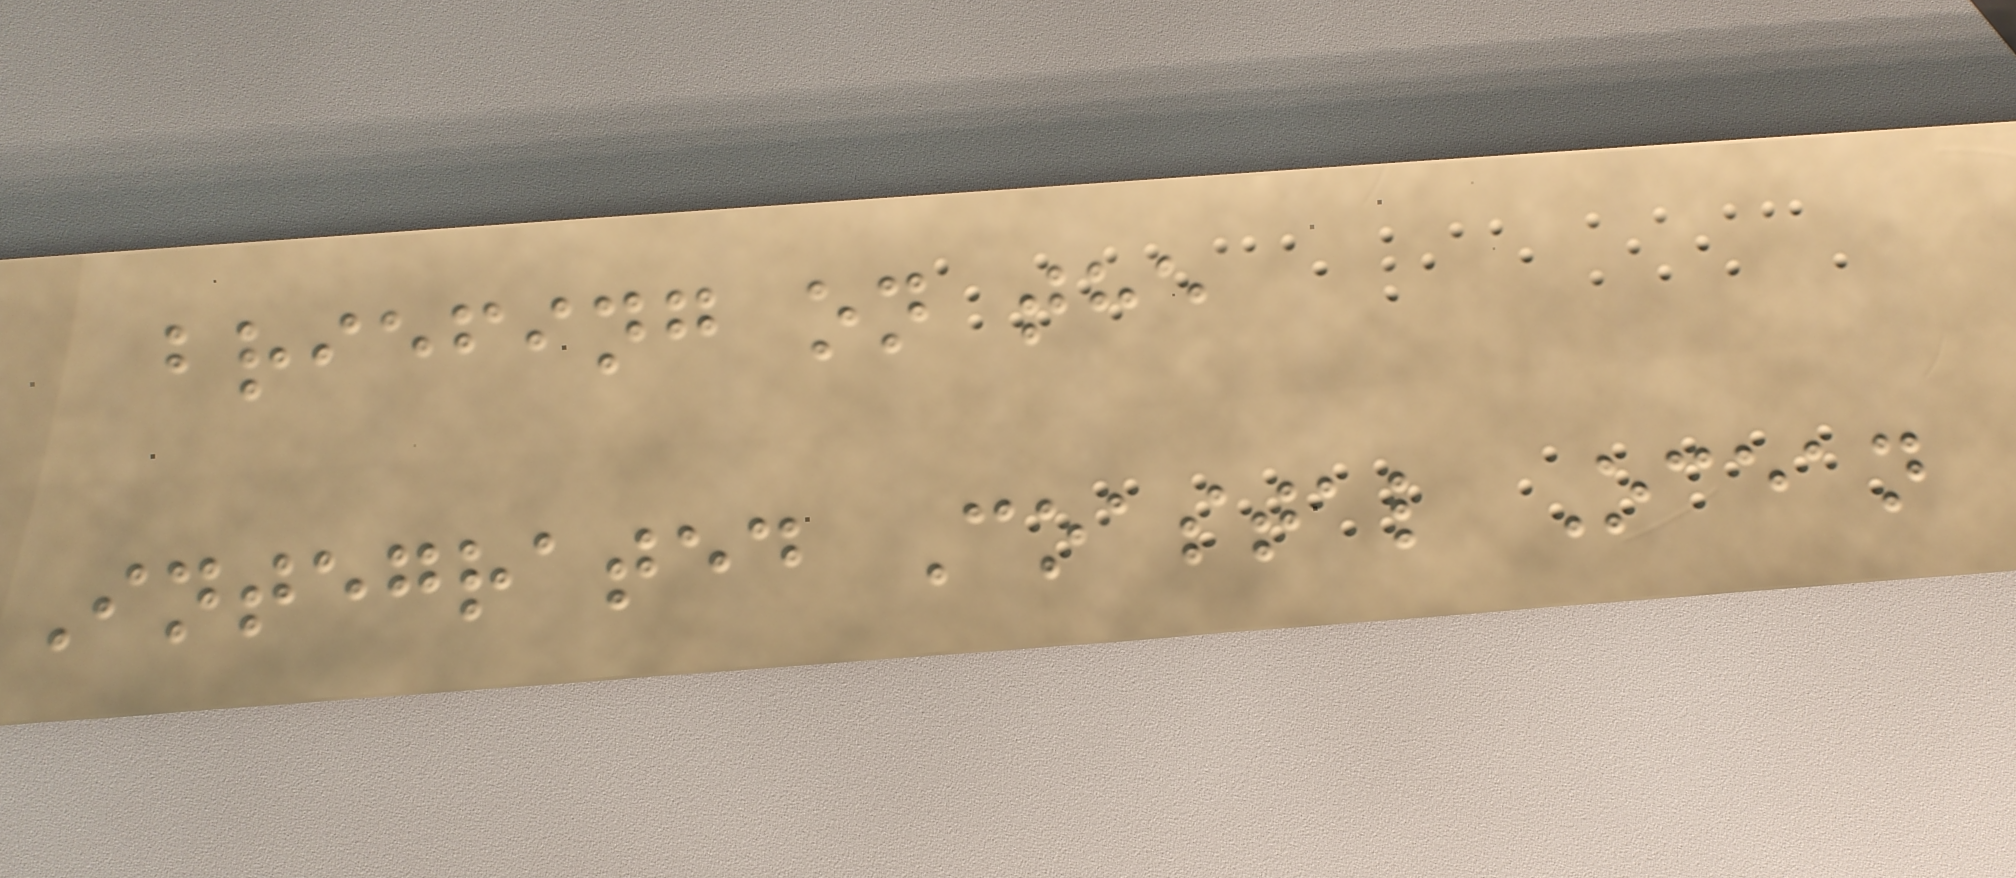briefing on the
Integrated Coastal Ocean
